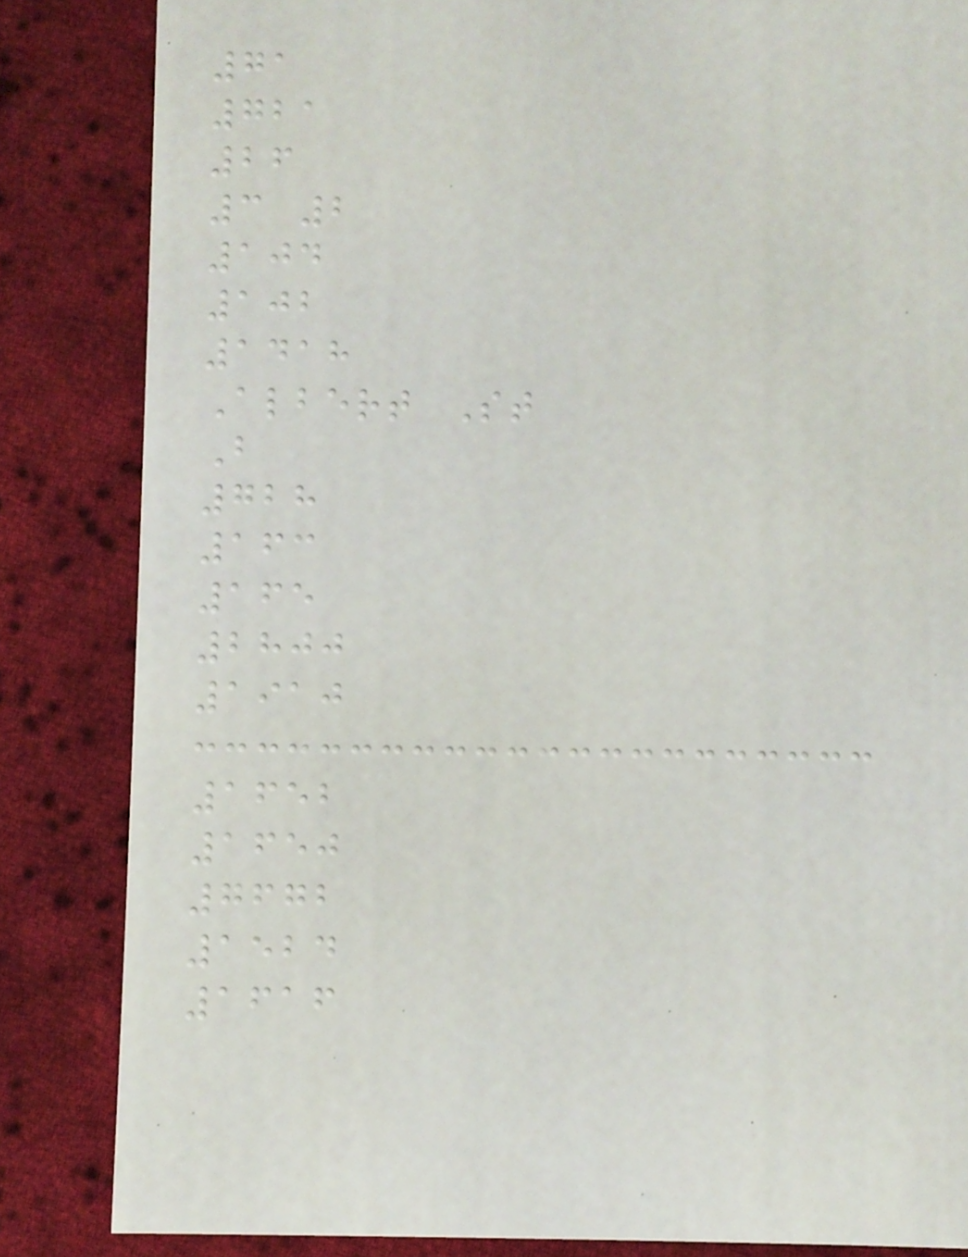71
721
26
3 2
104
102
1418
Albert St
B
728
163
165
2800
1910
1652
1650
7672
1524
1616
